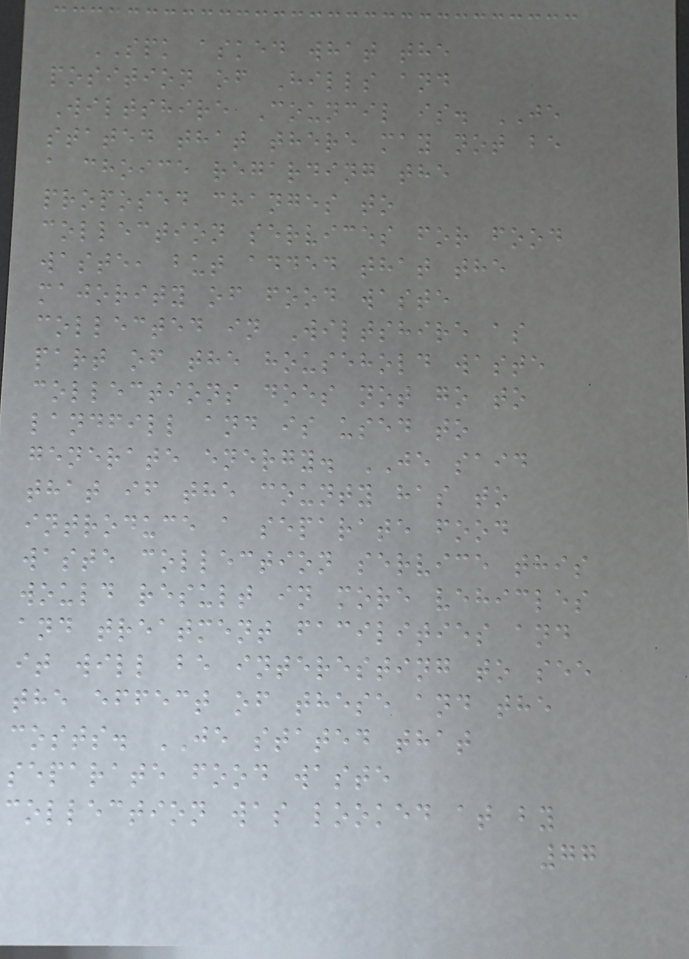SPK asked what the
position of Hills and
Wiltshire Council is. JE
stated that there may not be
a choice regarding the
proposed changes to
collection services for food
waste, but added that the
majority of food waste
collected in Wiltshire as
part of the household waste
collections does not go to
landfill and is used to
generate energy. JE said
that if the county has to
introduce a separate food
waste collection service this
would result in more vehicles
and treatment facilities and
it will be interesting to see
the effect of these and the
costs. JE stated that
separate food waste
collection was looked at by
77
